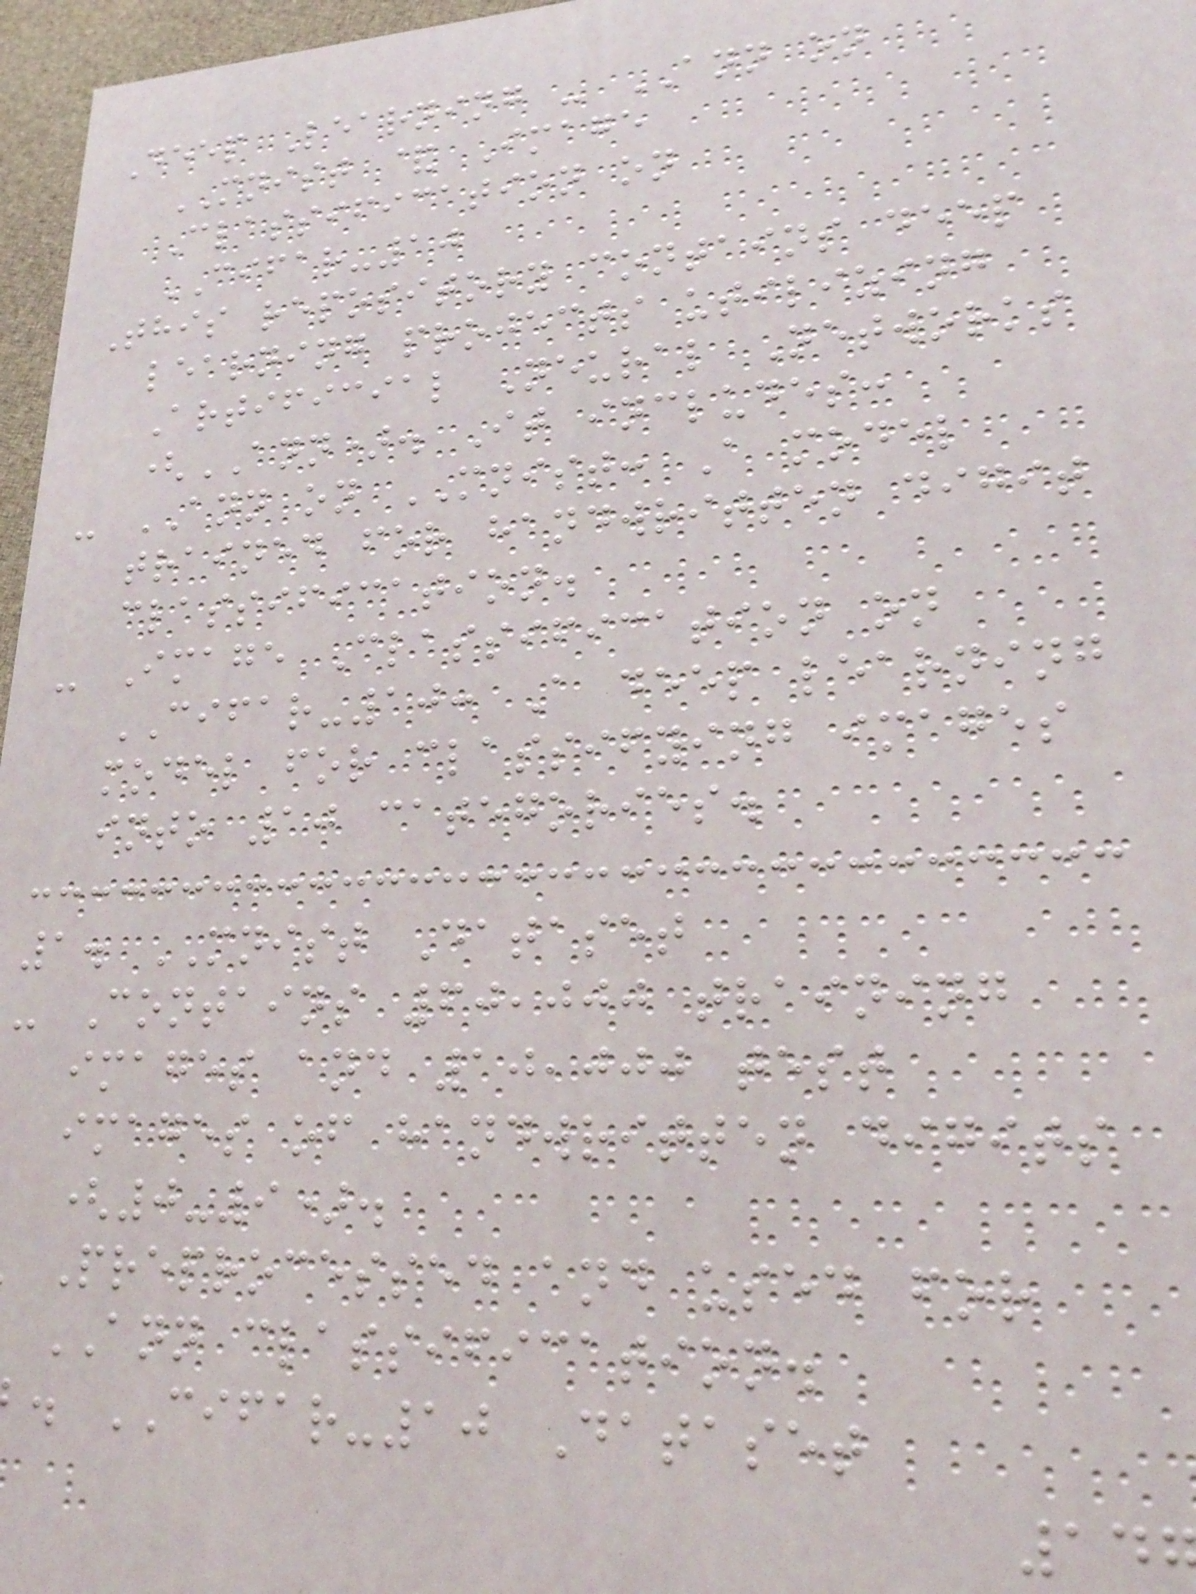Deep Learning - ANN on
MNIST & Image
Classification on
CIFAR-10
This repository contains deep
learning projects utilizing
Artificial Neural Networks
(ANN). It includes:
- ANN on MNIST: A model
trained for handwritten digit
classification.
- Image Classification on
CIFAR-10: A deep learning
model for classifying images
into 10 categories.
1. MNIST Dataset
- Contains 60,000 training
images and 10,000 test
images of handwritten digits
(0-9).
Preprocessed and used for
ANN classification.
. CIFAR-10 Dataset
